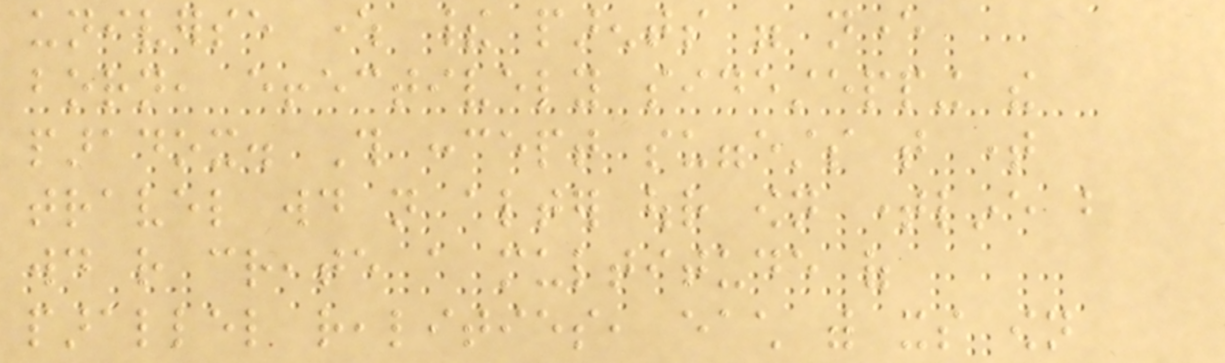universe where their parents were never
born, effectively sidestepping the
paradox. This concept suggests that time
travel would not alter our own timeline but
would rather create a multitude of
parallel realities, each with its own
